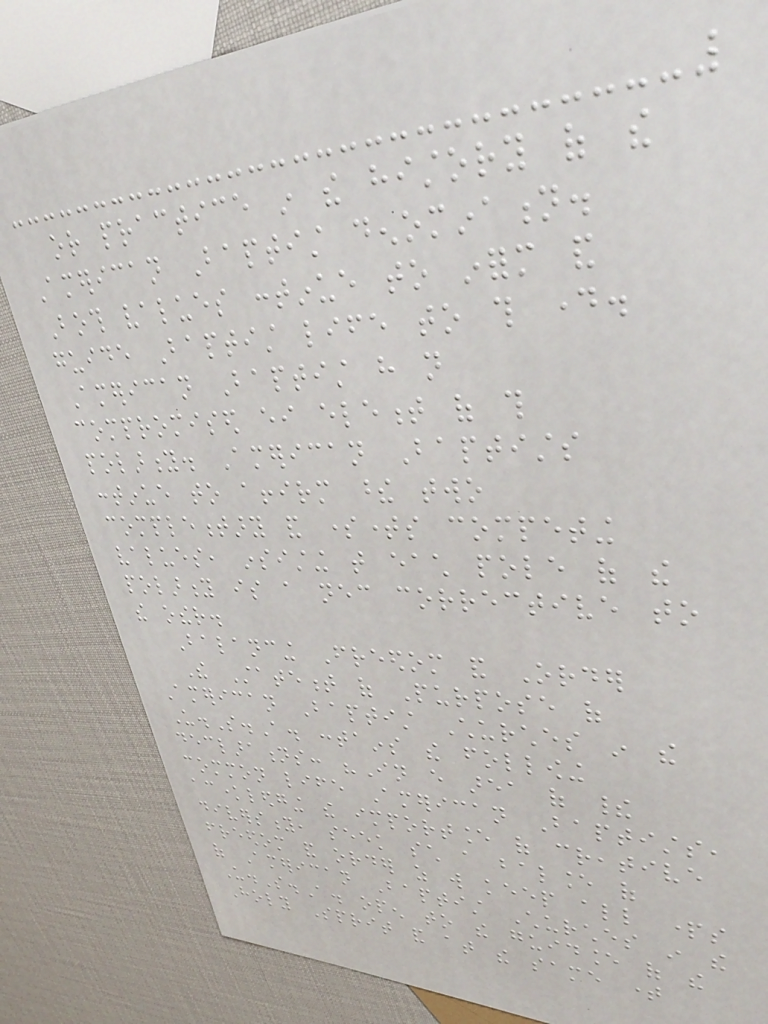or practice in the history of the
American Baptist denomination.
Both values continue to inform and
guide Baptist life to this day.
American Baptist have not
compromised either element of this
polarity. American Baptists
continue to affirm these two
complementary and sometimes competing
values, insisting that each pole of the
polarity is a necessary corrective to
the other.
Balancing Freedom and Order
The Statement of Purpose of
American Baptist Churches in the
U.S.A. contains the following
declarations: "In every area of their
common life American Baptists,
acknowledging the importance of creative
diversity, seek such a balance of
freedom and order as will keep all parts
of American Baptist Churches in the
U.S.A. open to the guidance of the
Holy Sprit and at the same time
